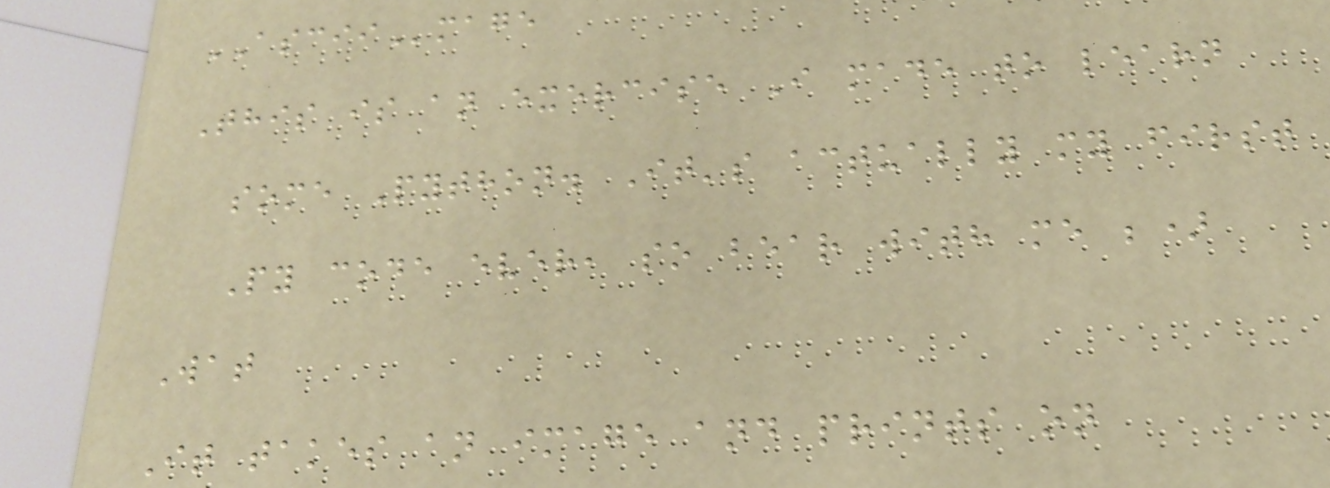ASCIImage
This is an exercise I made to learn
some Python. It's actually my first
Py code ever, so bear with me ;)
Wat
It takes an image and prints on
